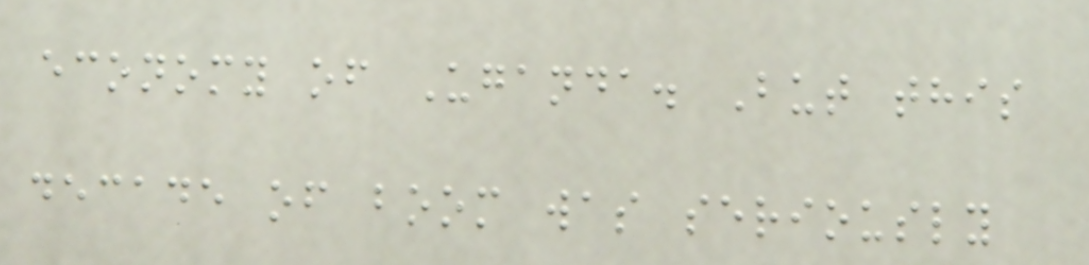economy of Uganda. But this
decade of boom was seriously
